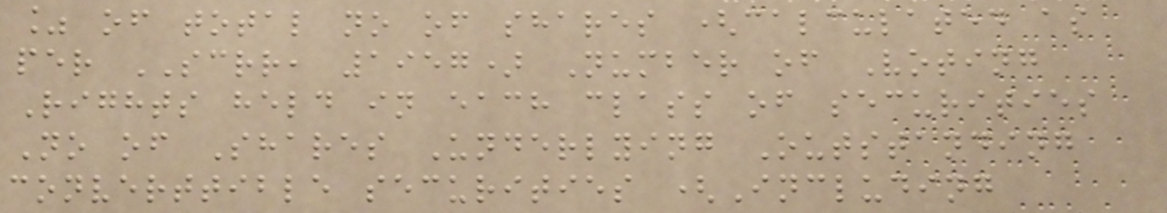% of total no of shares (calculated as
per SCRR, 1957) Number of Voting
Rights held in each class of securities
No of Shares Underlying Outstanding
converttible securities (Including
